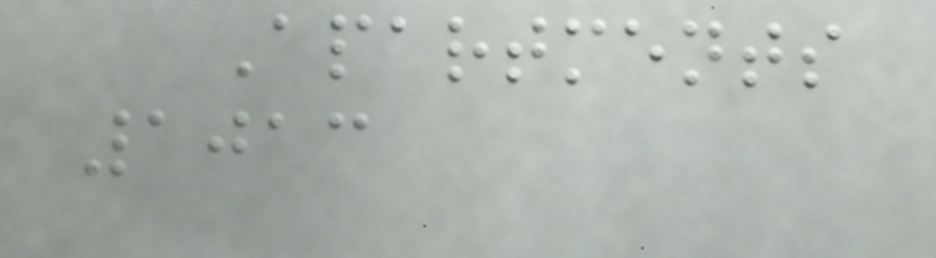Apartments
1013
